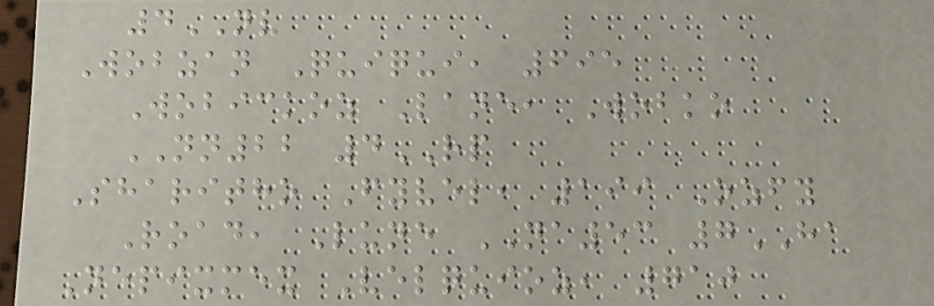4NV
Wobzan Quiqui, 695
Wobickoz Lane, Wobko
NN22 4RP
Sharitho Fyvel, 199 Ozfy
Road, Lune NA53 7HA
Nepixmex Velquioz, 710
